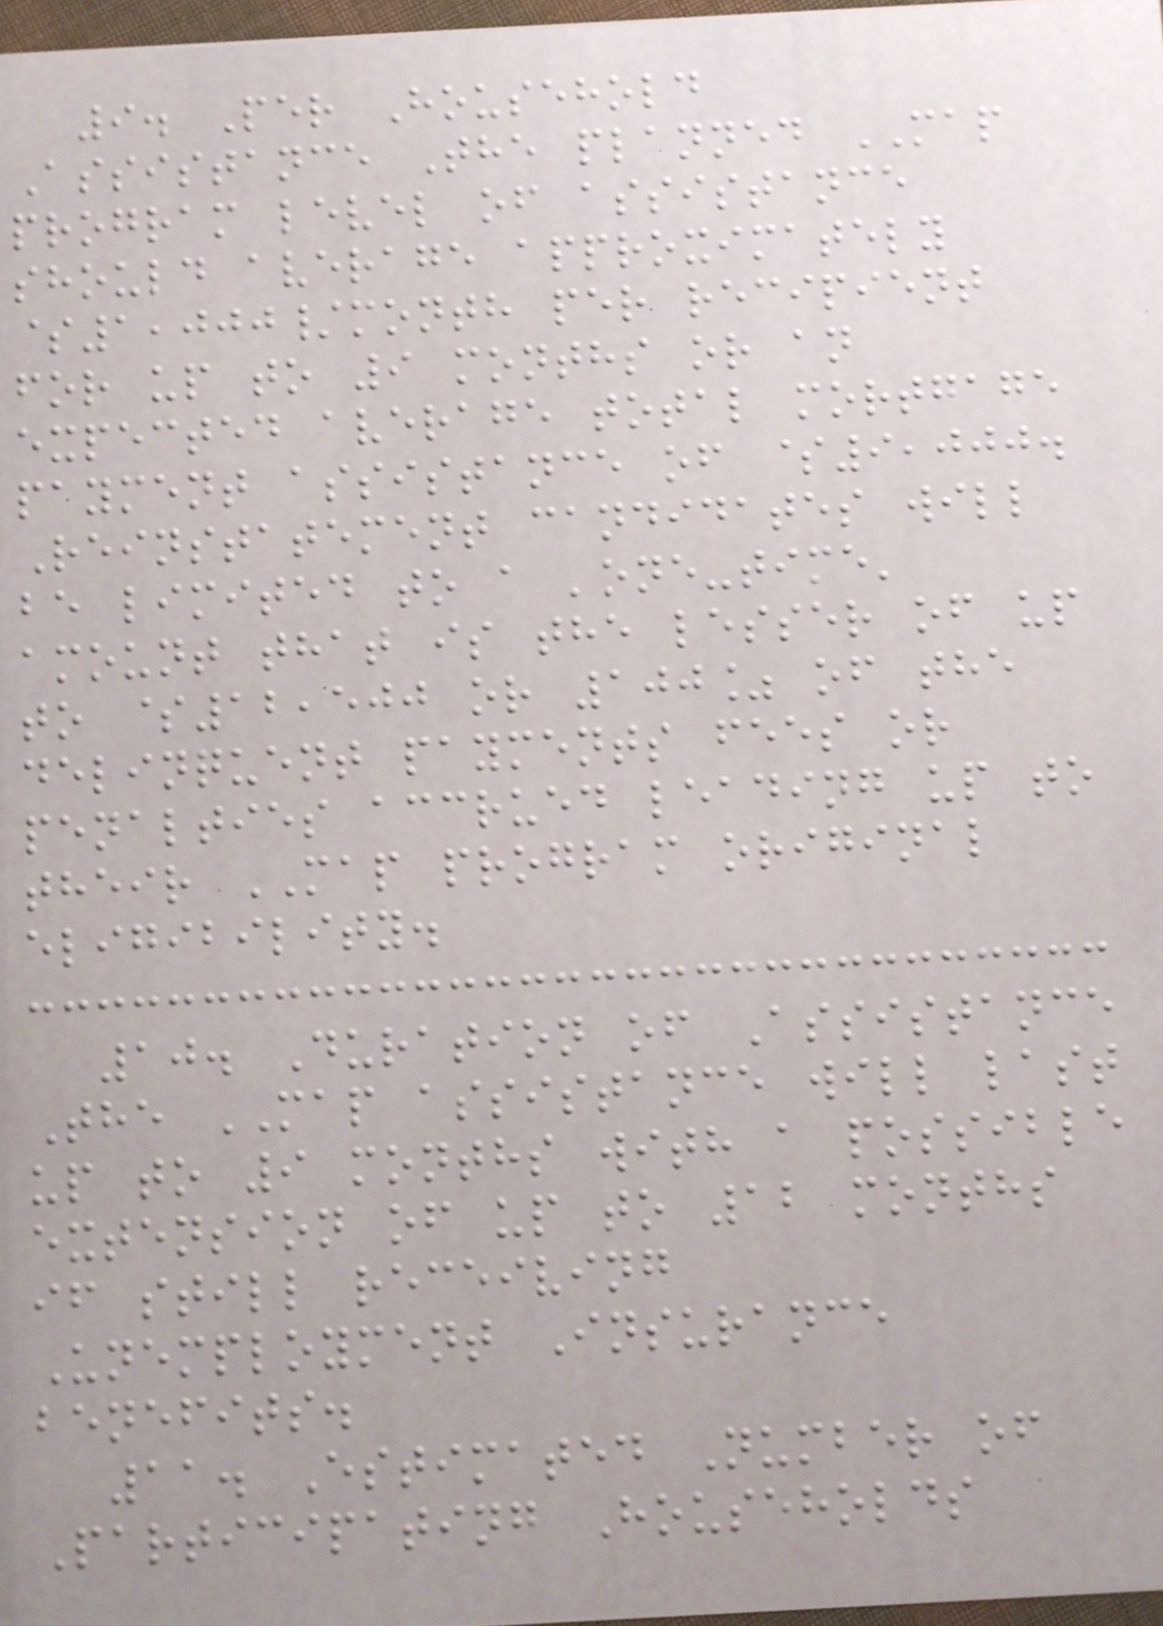9. Per Household
Assistance The planned MAP
program level of assistance
should average approximately
$1,000/month per recipient
for up to 9 months or an
expected average total mortgage
payment assistance of $9,000.
Reinstatement candidates will
be limited to a 'one-time'
amount that is the lesser of up
to $12,500 or 100% of the
delinquent payments fees or
penalties accrued leading up to
their MAP program original
eligibility.
10. Duration of Assistance
The MAP assistance will last
up to 9 months with a possible
extension of up to 12 months
if still receiving
Unemployment Insurance
benefits.
11. Estimated Number of
Participating Households
